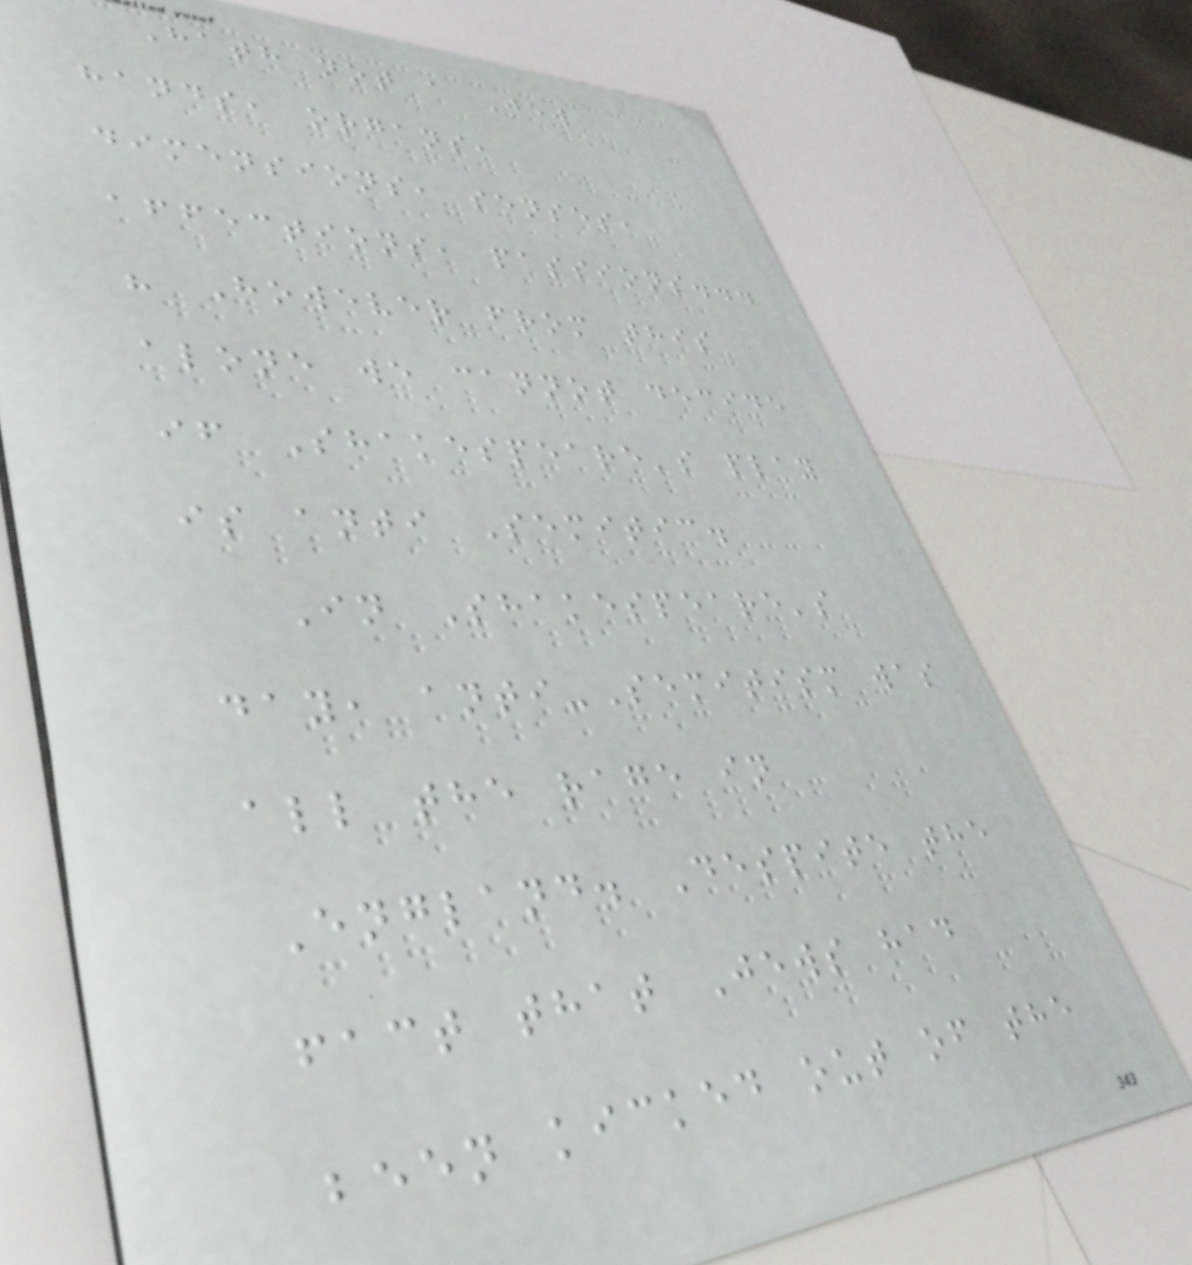Hath not a Jew
hands, organs,
dimensions, senses,
affections, passions...
" However from this
alone we cannot decide
if Shakespeare's play
is anti Semitic.
In Shakespeare's
day, anti-Semitism was
all the rage in
England. Despite the
fact that Jews had
been kicked out of the
